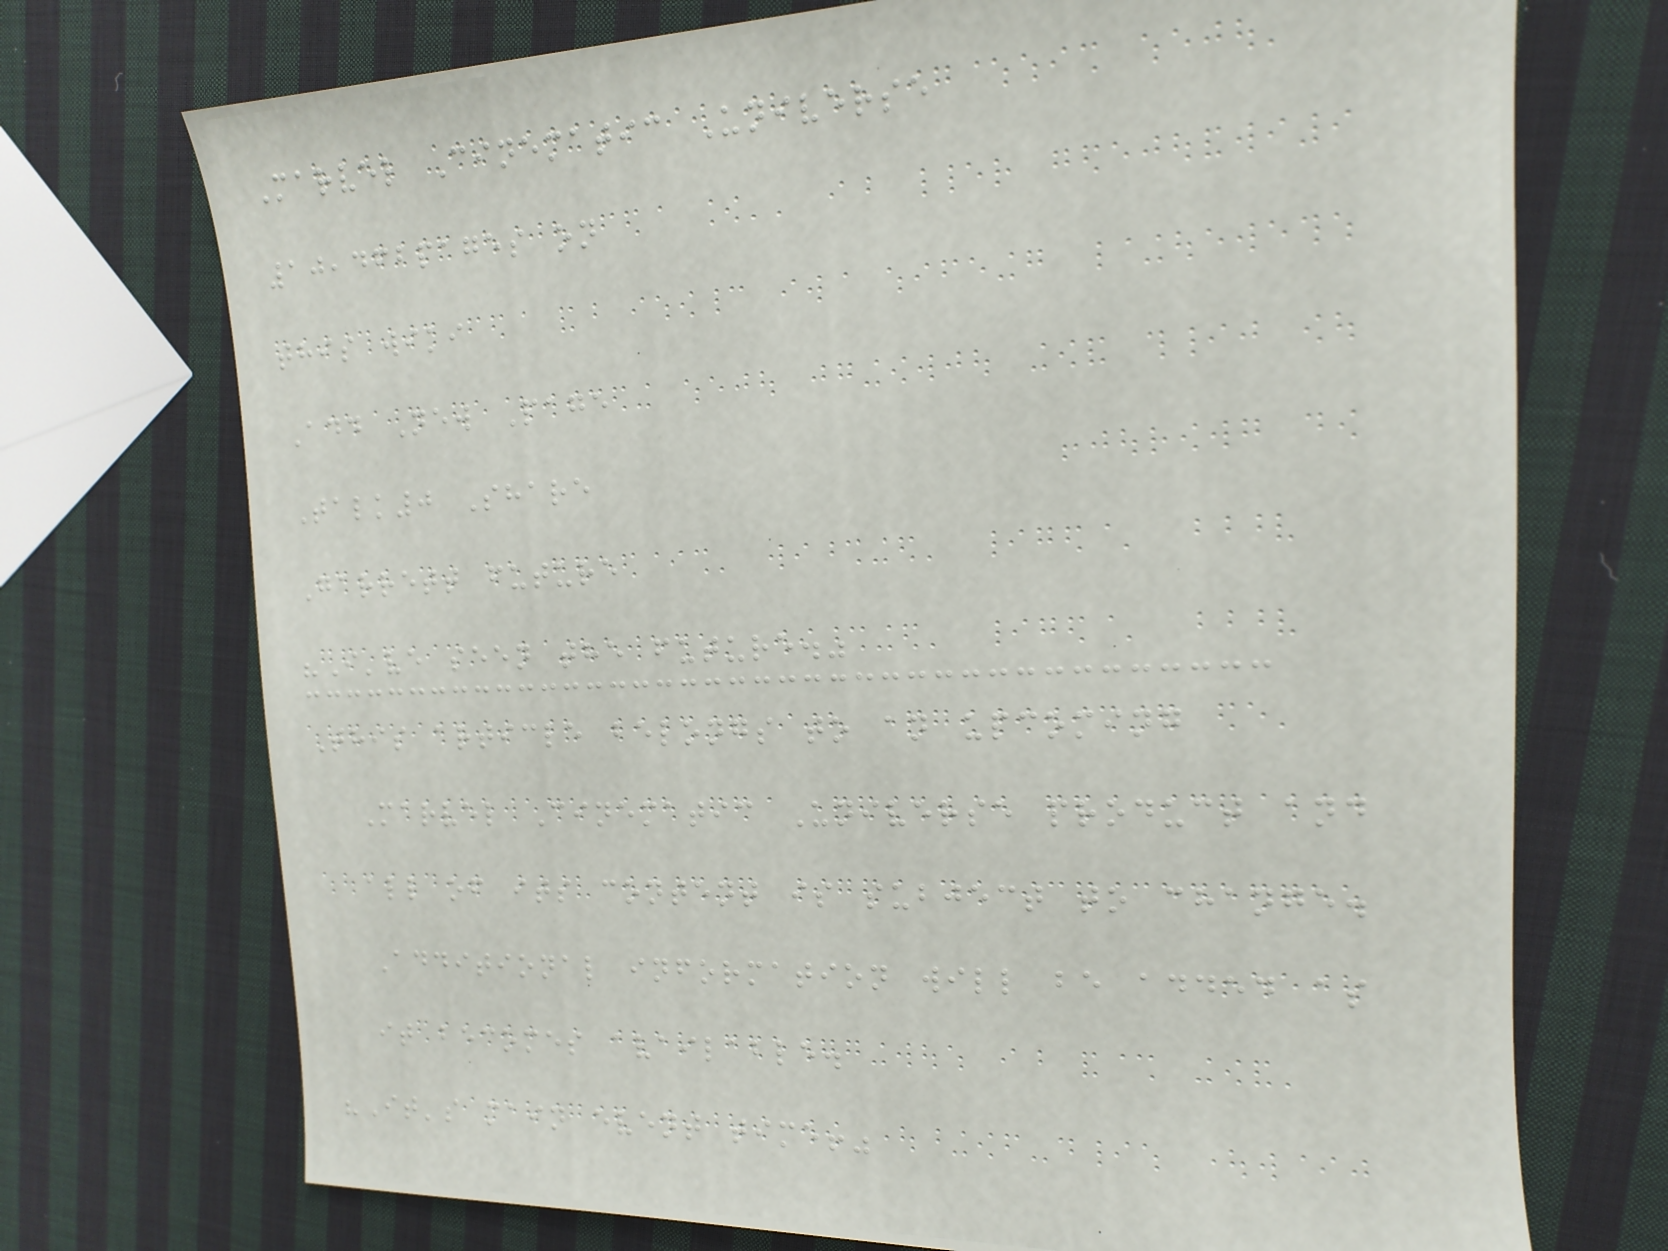Marvel Cinematic Universe
10,462pages on
this wiki
Add New Page
Talk0 Share
Garrett future
"I've seen the future."
This article belongs to an upcoming
Marvel Cinematic Universe product and
all of its content is subject to change.
Additional information will be added as
it becomes available.
"It's main event time!"
